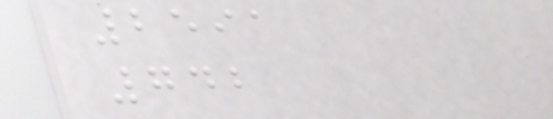2591
742
